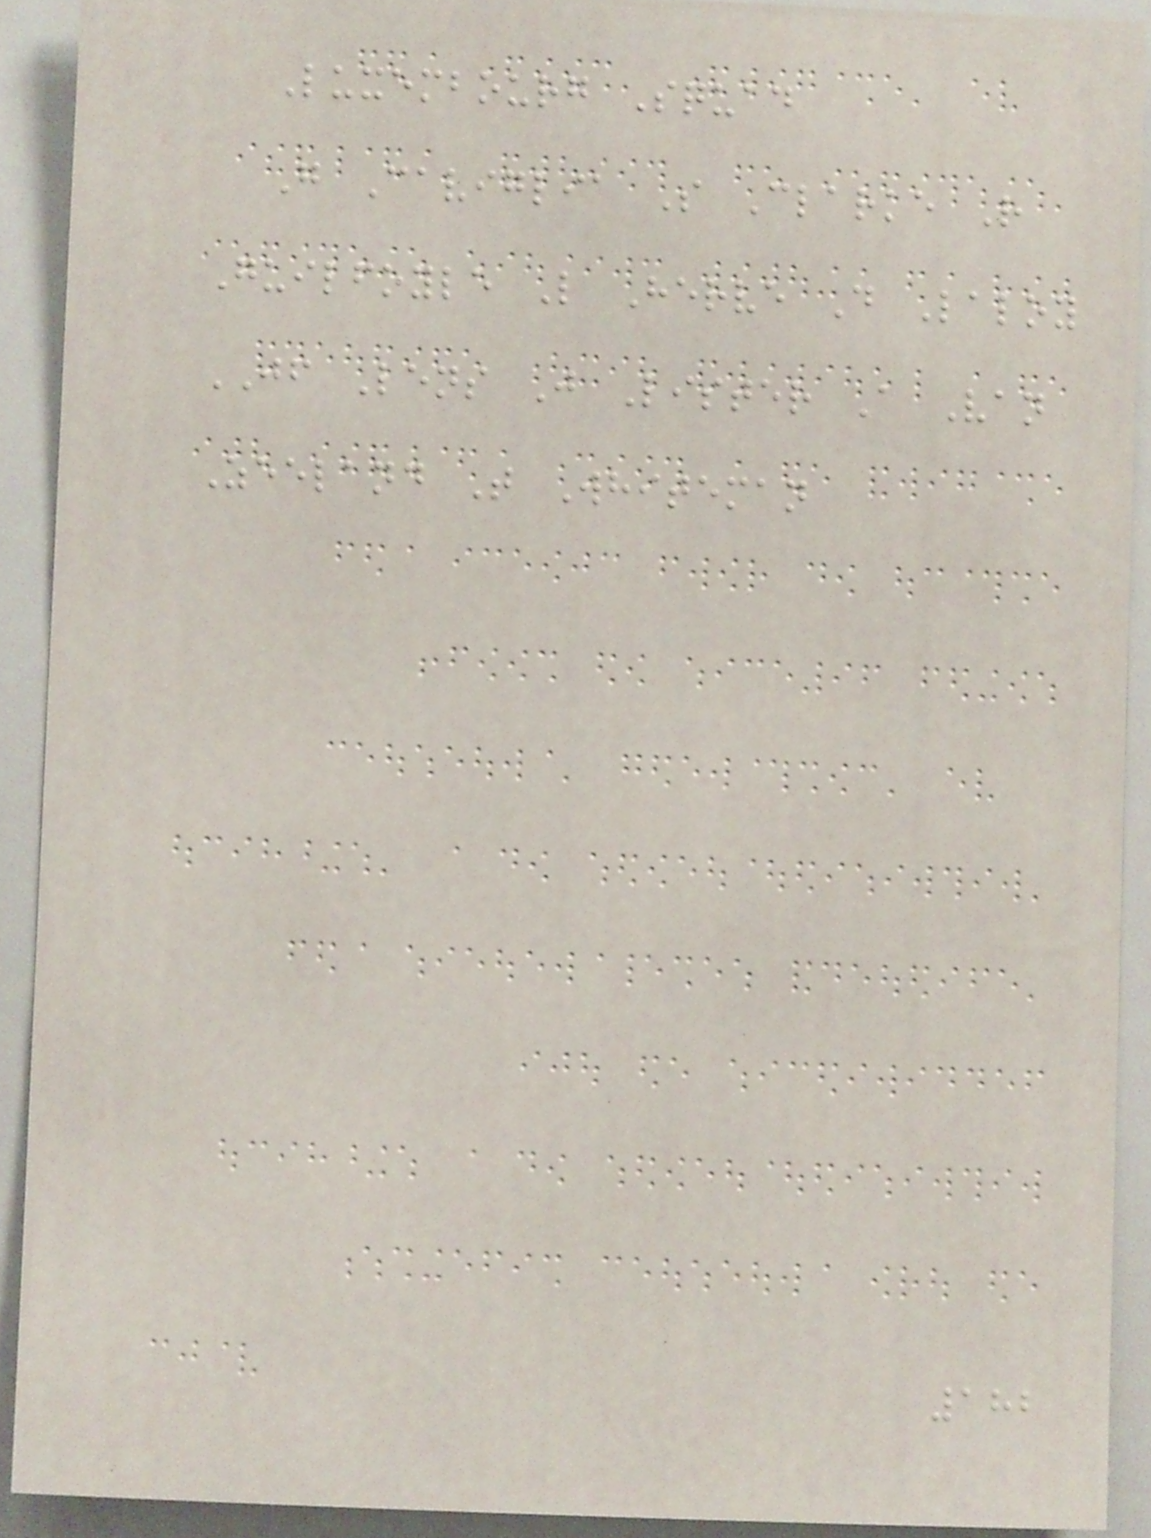Luxembourg Squad
G Caviglia S Clarke R
Guilfoyle L Herve D Laloy
JF Lens J Lister A Van
Zeeland T Whiteman
182
